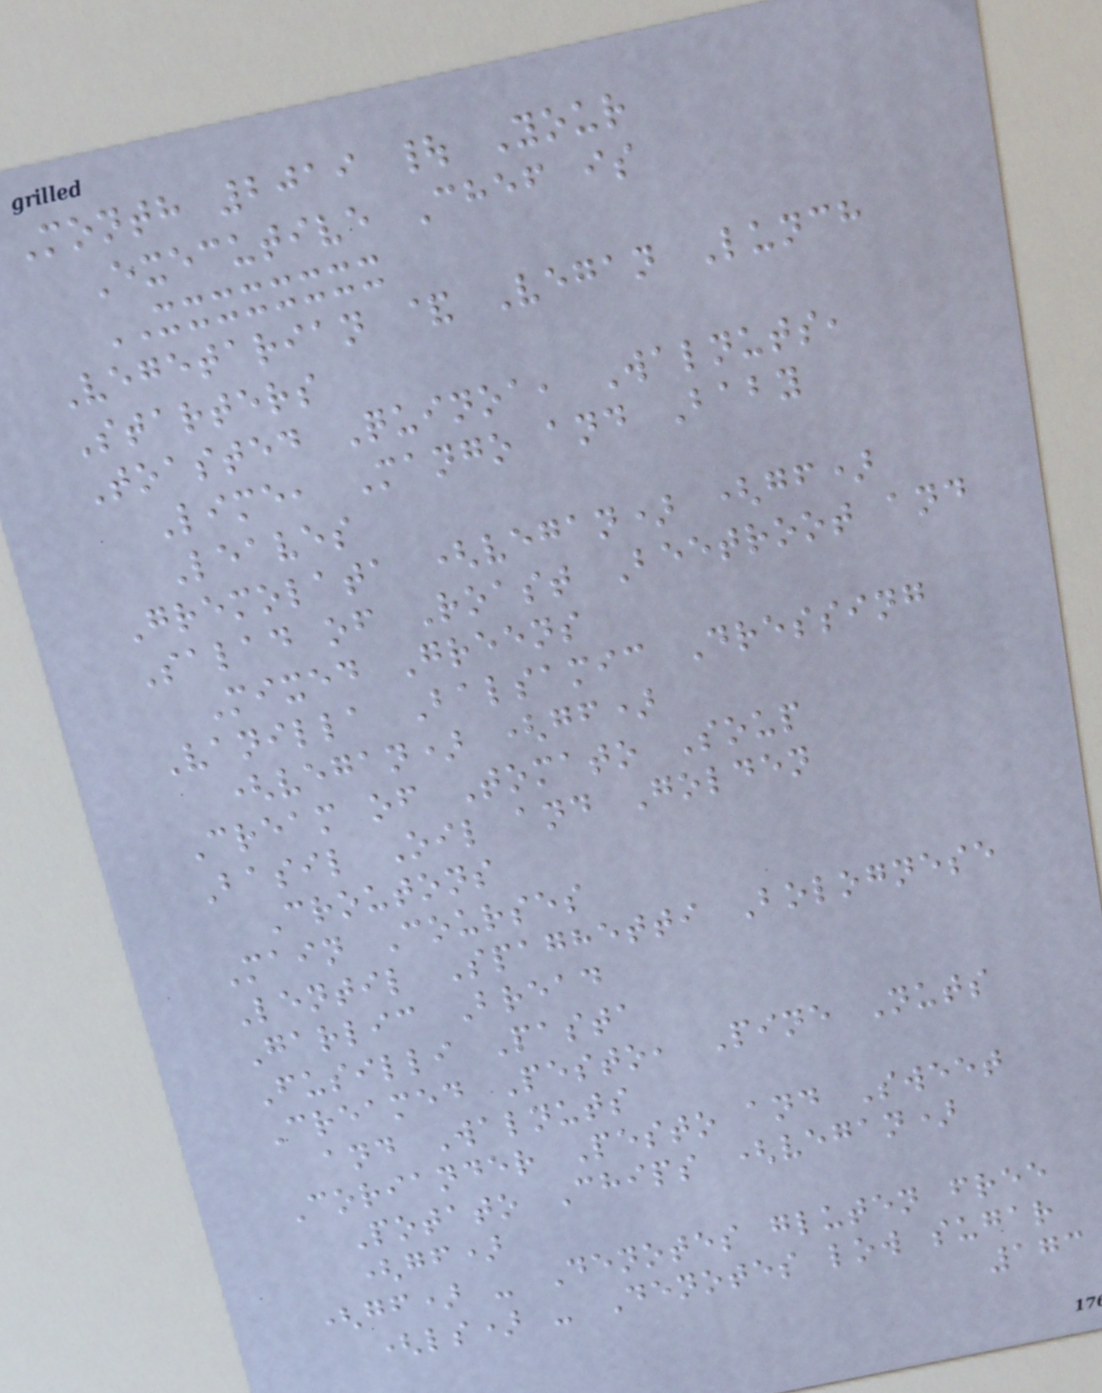Month 2019 | Your
Executive Chef is
XXXXXXXX
Vegetarian & Vegan Lunch
Starters
Toasted Quinoa, Walnuts,
Lime, Mango and Baby
Leaves
Gremolata (vegan) (gf)
Salad of Roast Beetroot and
Mixed Greens
Vanilla Balsamic Dressing
(vegan) (gf)
Cream of Tomato Soup
Basil Oil and Golden
Croutons
Main Courses
Lentil Spaghetti Bolognese
Garlic Bread
Fusilli Pasta
Creamed Pesto, Pine Nuts
and Walnuts
Coriander Pesto and Sweet
Potato Chips (vegan)
(gf)
(gf) - Denotes gluten free
(ls) - Denotes low sugar
173
